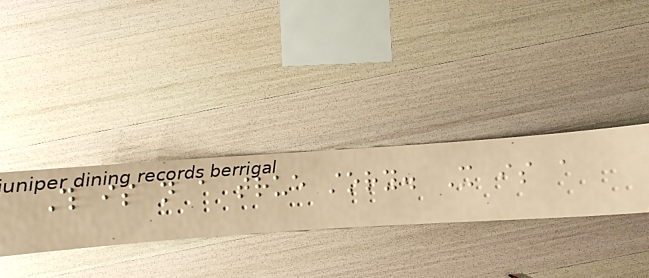This is not a true story. It is a
